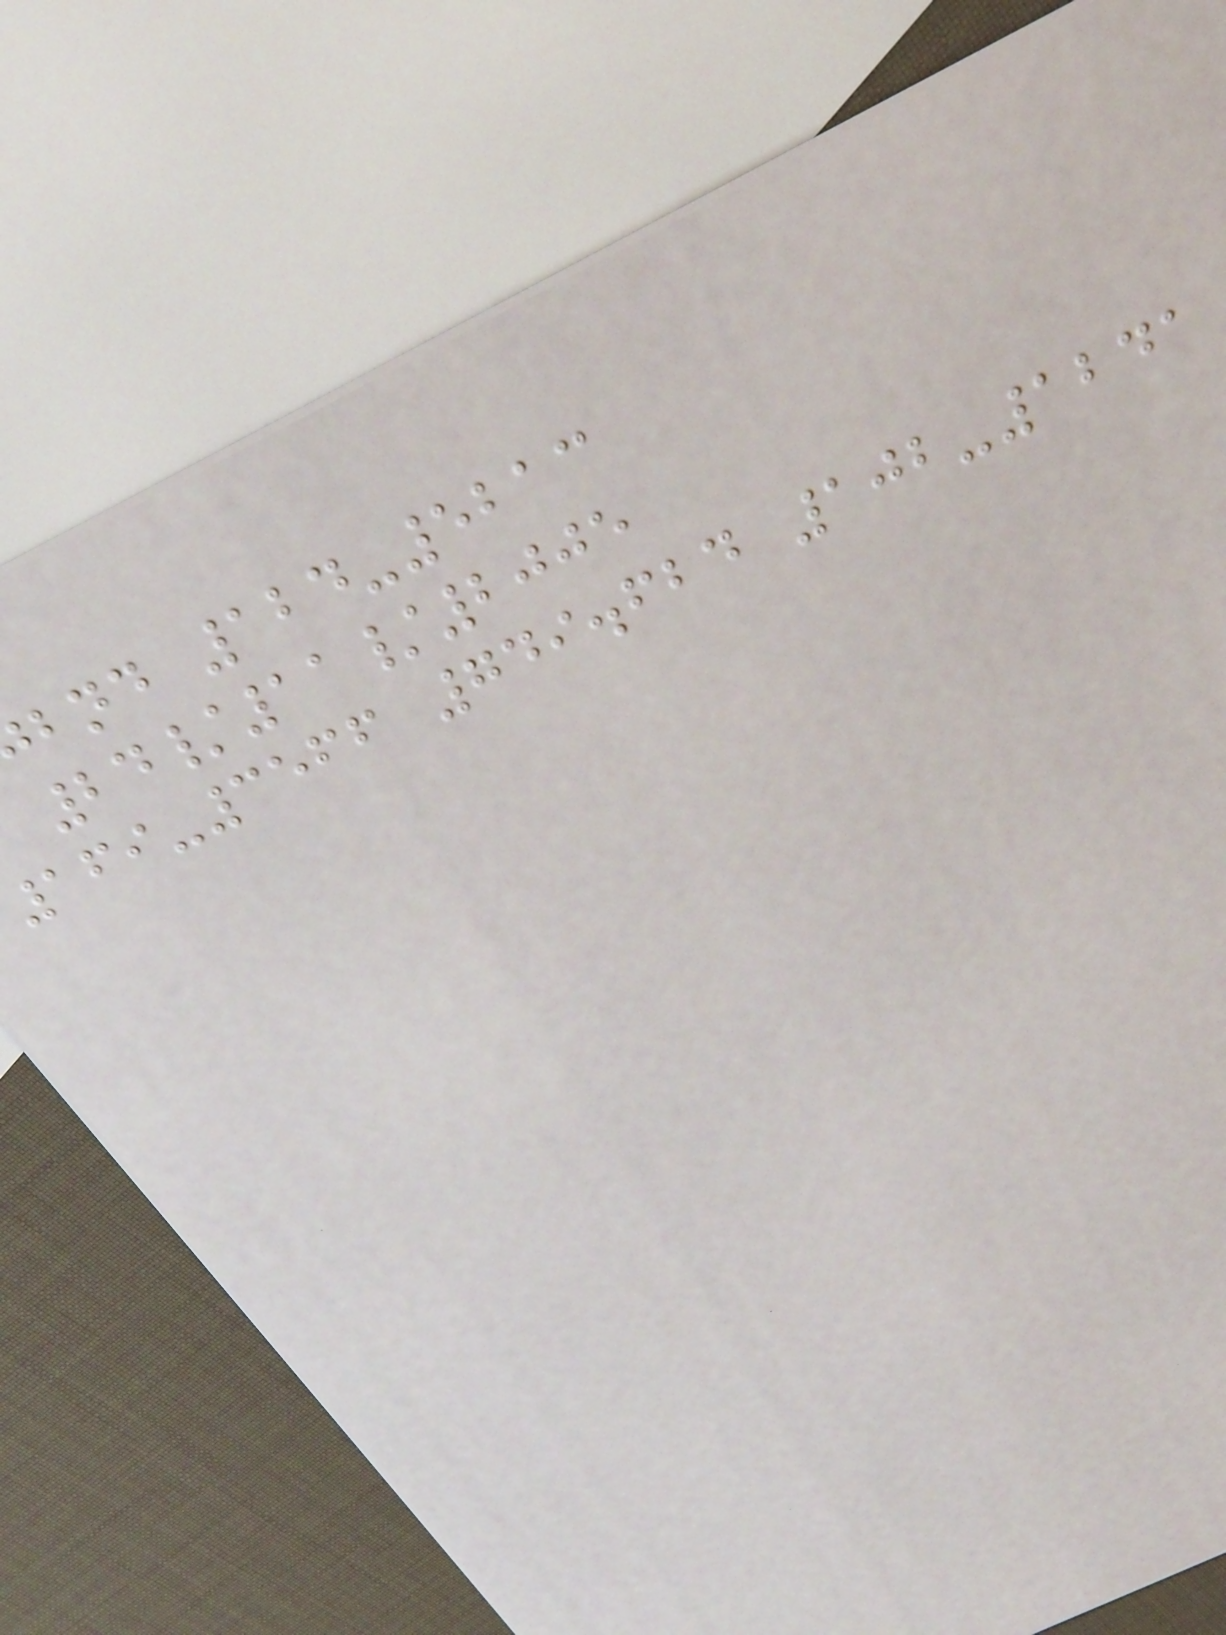bnd 124-5213
24/11/2005
169-3566 749.624 102-1241
